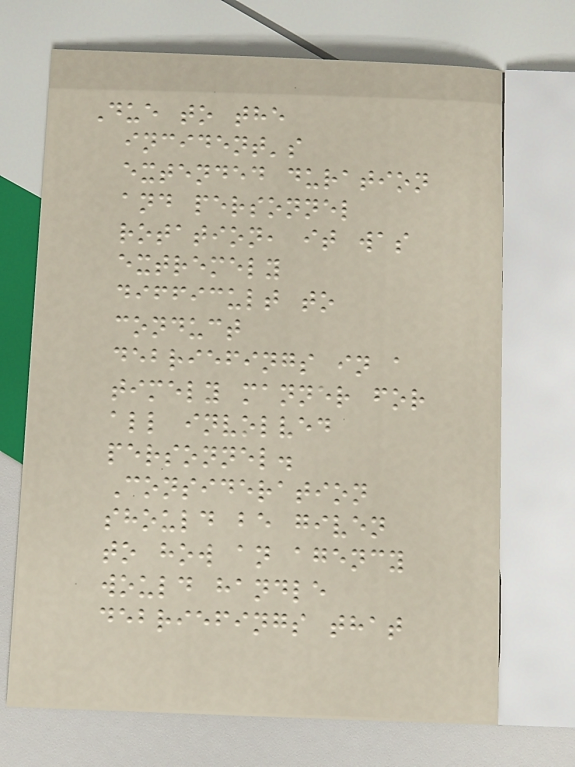Due to the
incident's
extended duration
and personnel
rotation, it was
extremely
difficult to
conduct
debriefings in a
timely manner for
all involved
personnel.
Consideration
should be given
to how an agency
would handle
debriefings that
